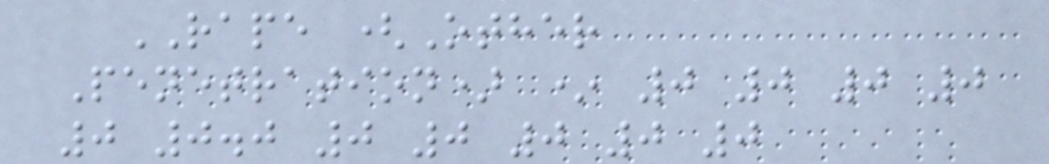RAPE (Other
Penetration) * 0 0 0 0
0 0.0 0 0 0 0 0
